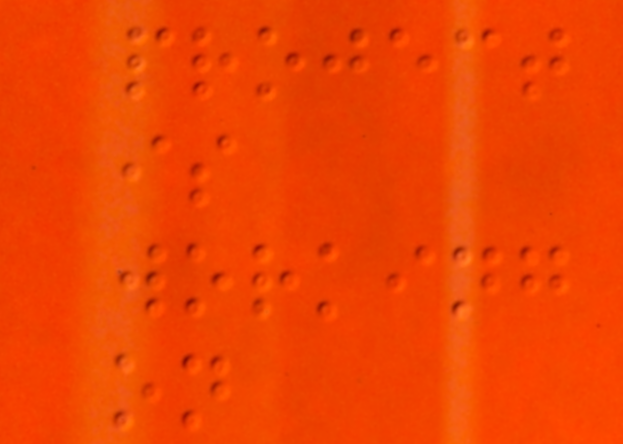project
is
working
on
